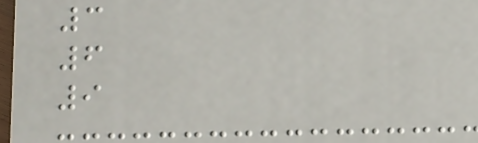3
6
9
